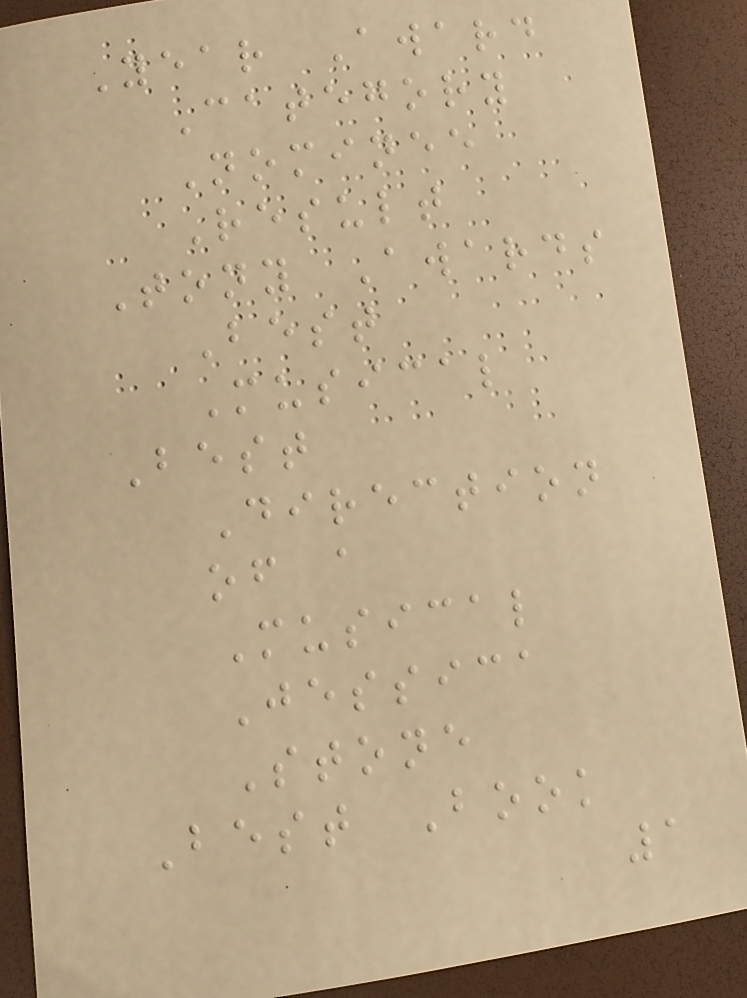Year Award
Category
Nominee
Result
Tony Awards
Best
Musical
Best
Direction
of a
Musical
Jessica
Stone
Best Book
1
